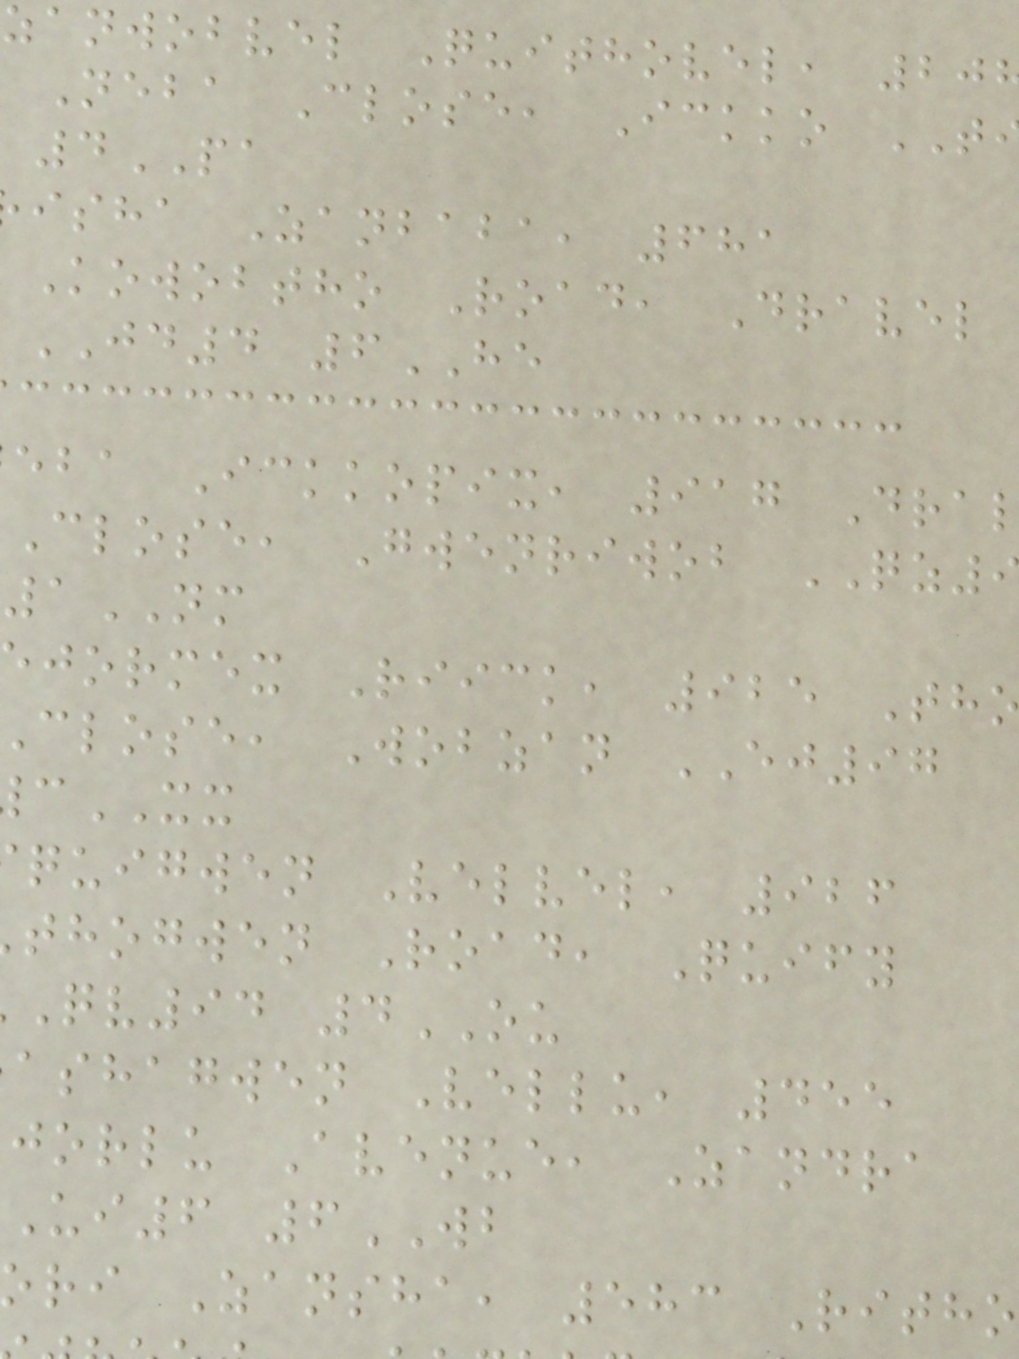zanwobvel Quithovel, 20
Neba Close, Ickko
4PA
isha Zanbaba, 681
Kowobtho Road, Dravel
JD4 6HE
eba Ickkopix, 917 Dra
Close, Gwenriwob QZ
1NM
jormex Riick, 925 Th
close, Wobzan EJ97
XX
quigwen Velvel, 926
thogwen Road, Quify
qv94 4OU
ashagwen Vellu, 455
jorlu Avenue, Zandra
ui6 6WB
ori Zansha, 583 Ritho
